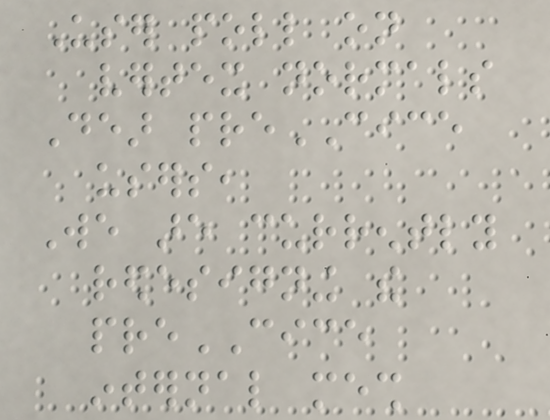User poll on
vertex normals
Dear preCICE
users,
We are currently
redesigning the
preCICE
internal mesh
